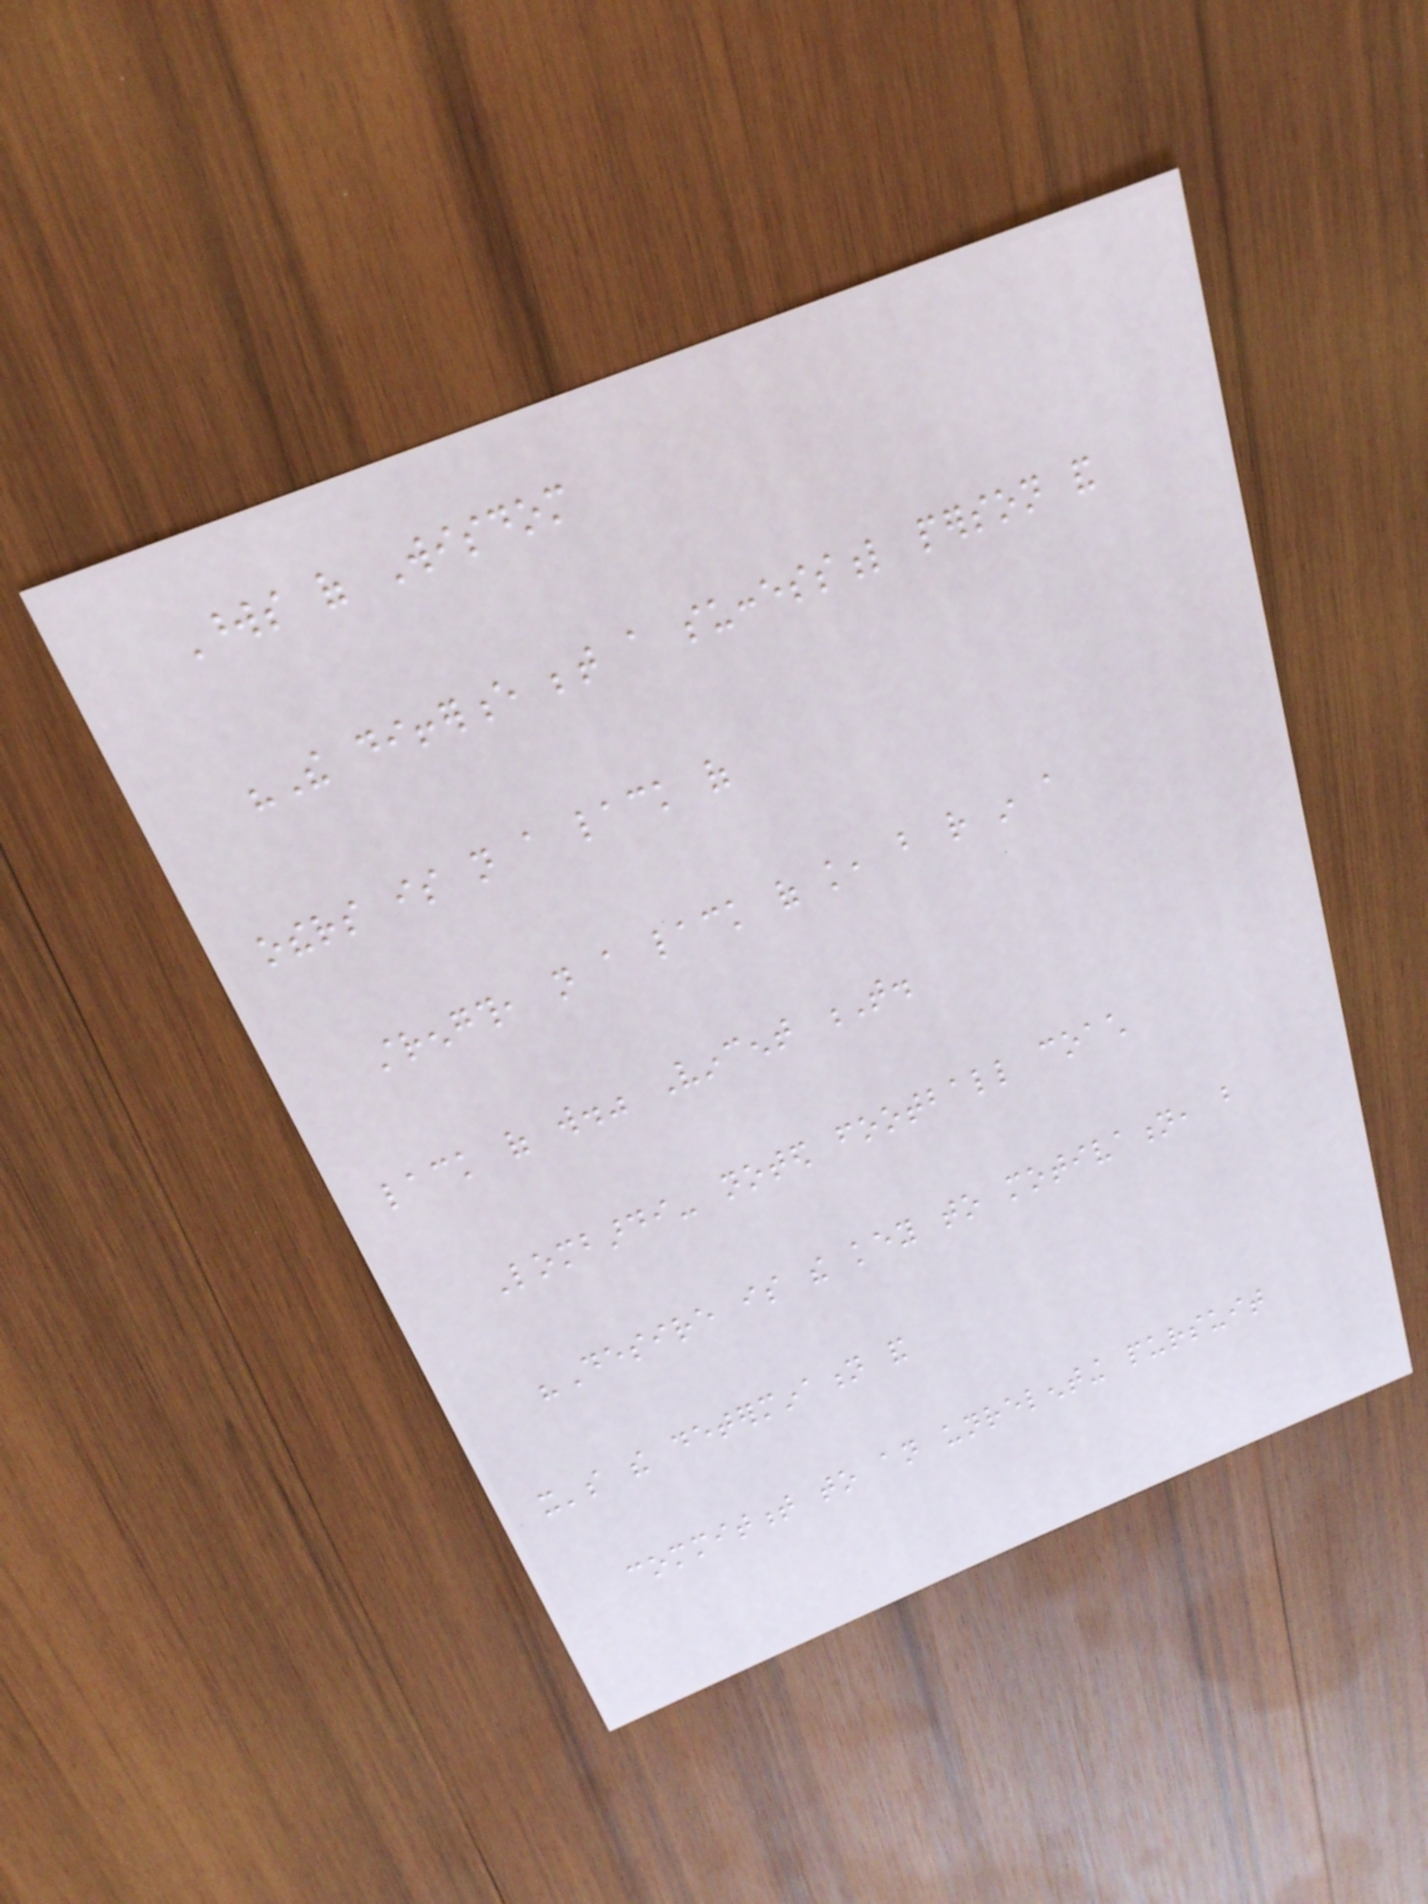Words of Wisdom
"The difference between a successful person and
others is not a lack of
strength, not a lack of knowledge, but rather in a
lack of will." Vincent T.
Lombardi- noted football coach
"Desire is the key to motivation, but
it's the determination and
commitment to an unrelenting pursuit
